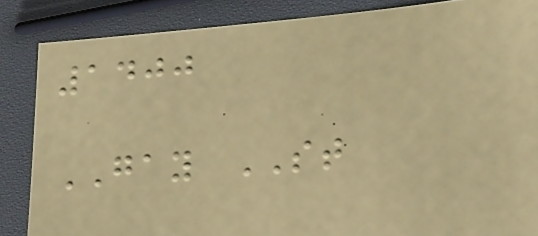1400
GAY ST
